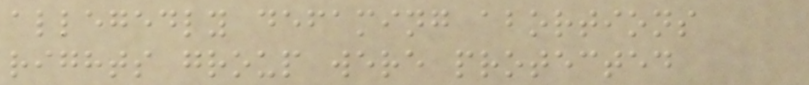allegedly defaming abortions
rights group were protected
